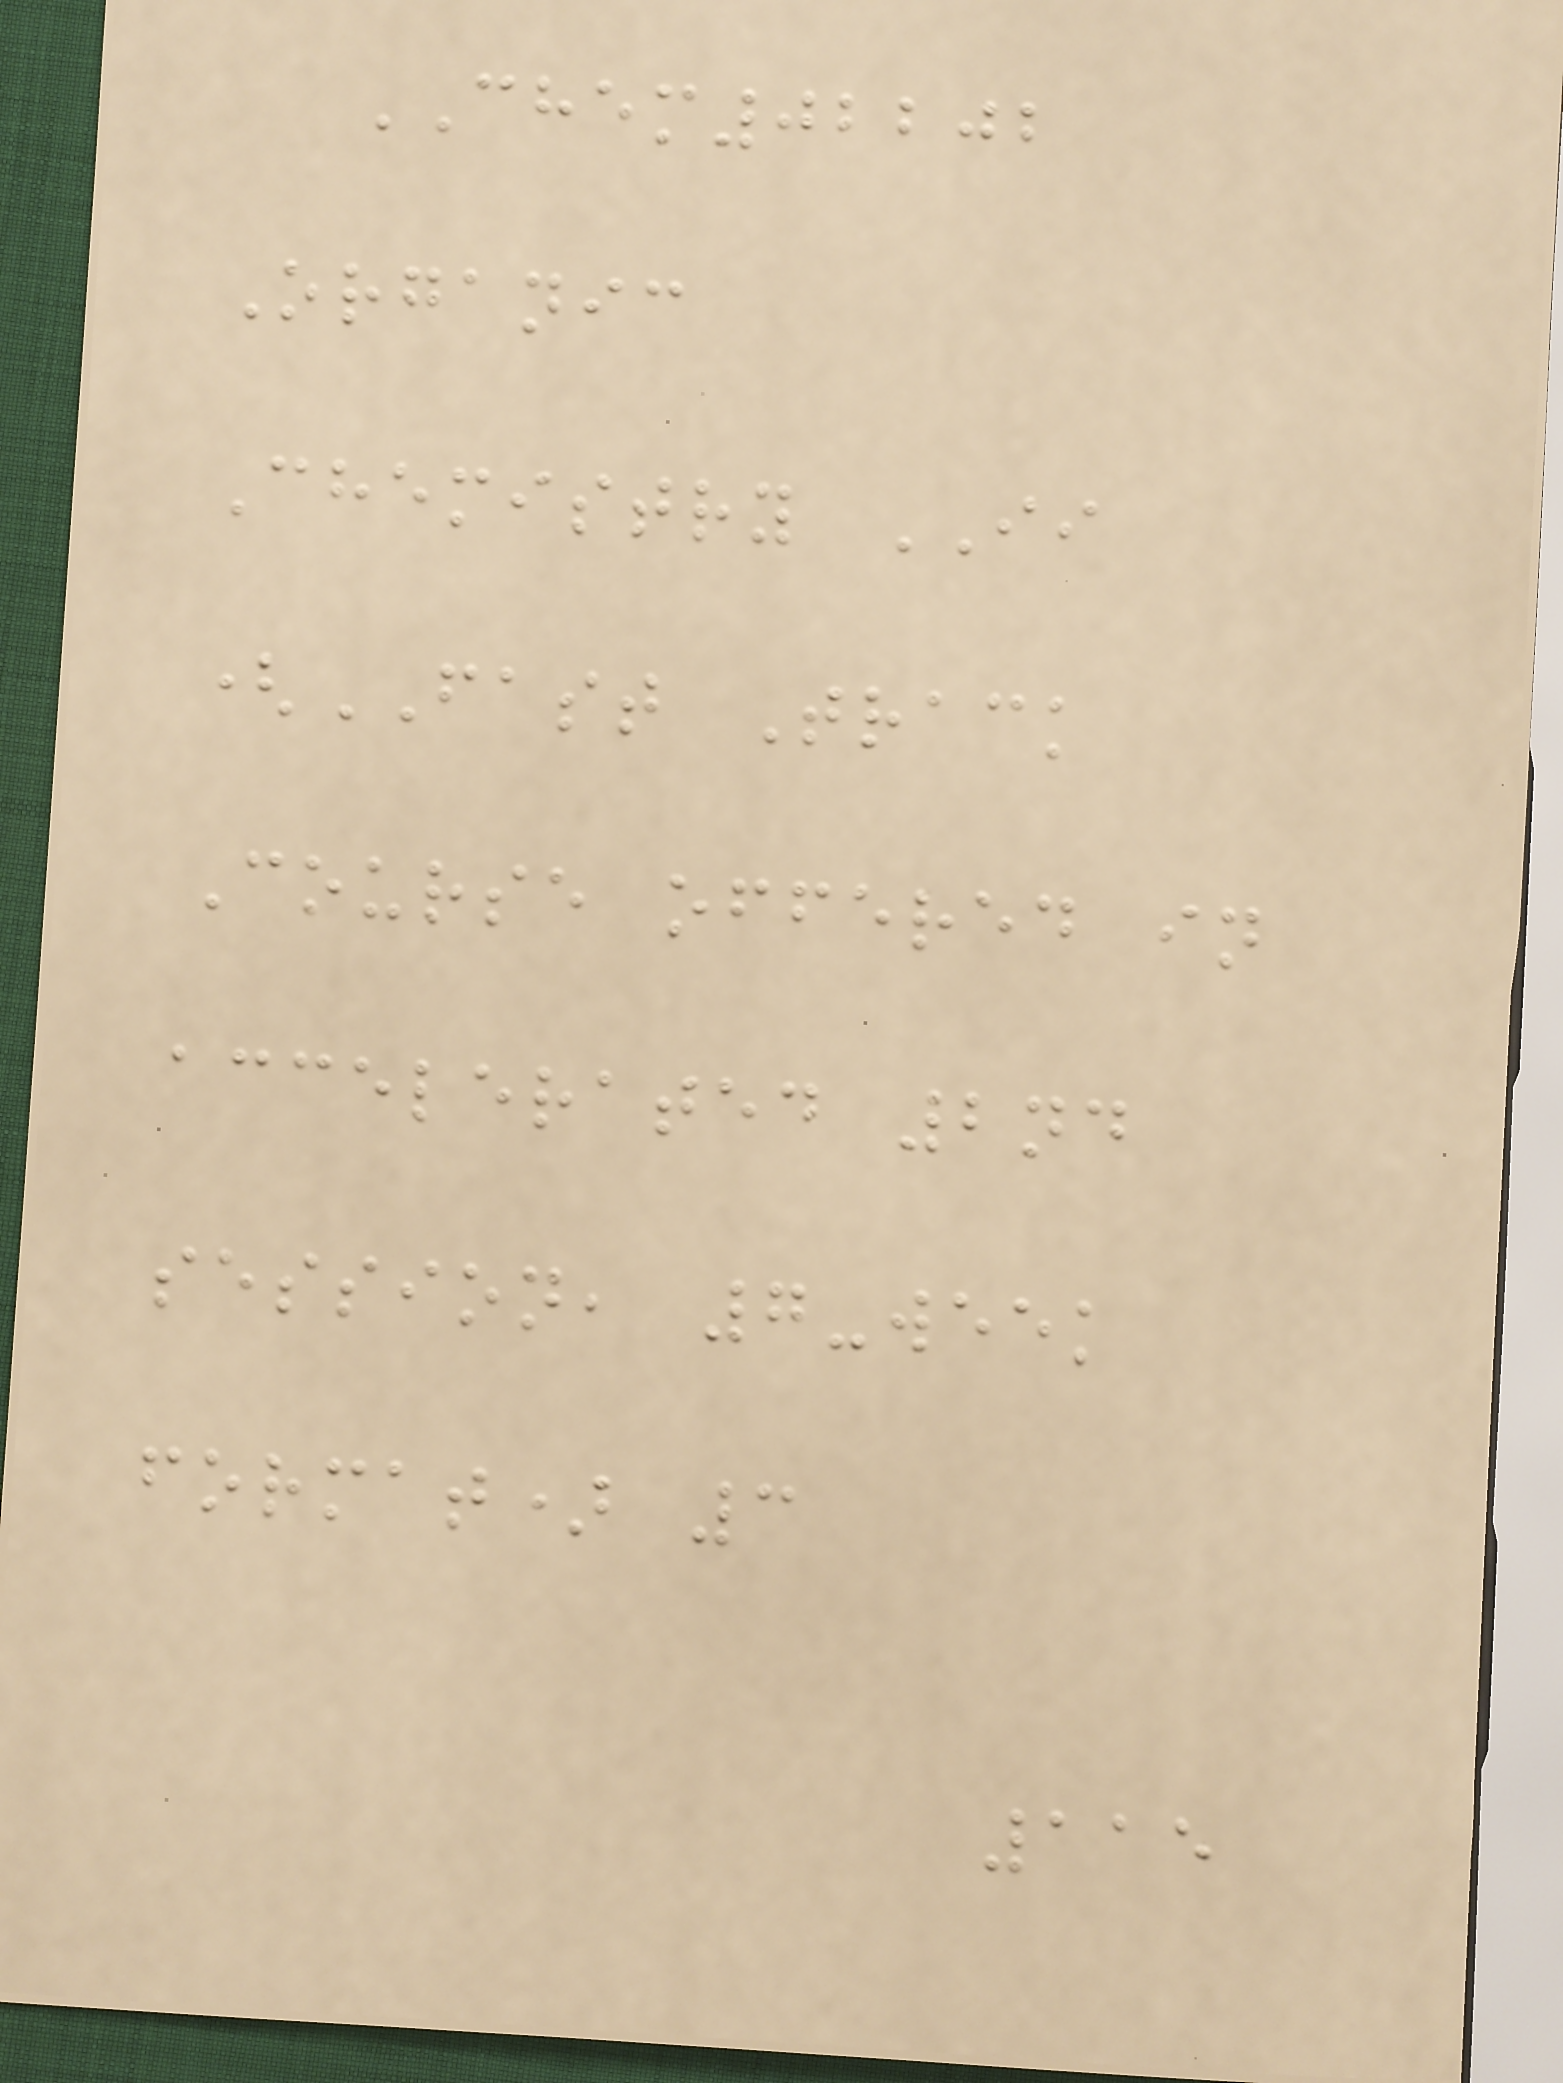CHEM02202
Organic
Chemistry II
(FAST Track
Course offered in
accelerated 2nd
session, 7-week
format) 3
115
